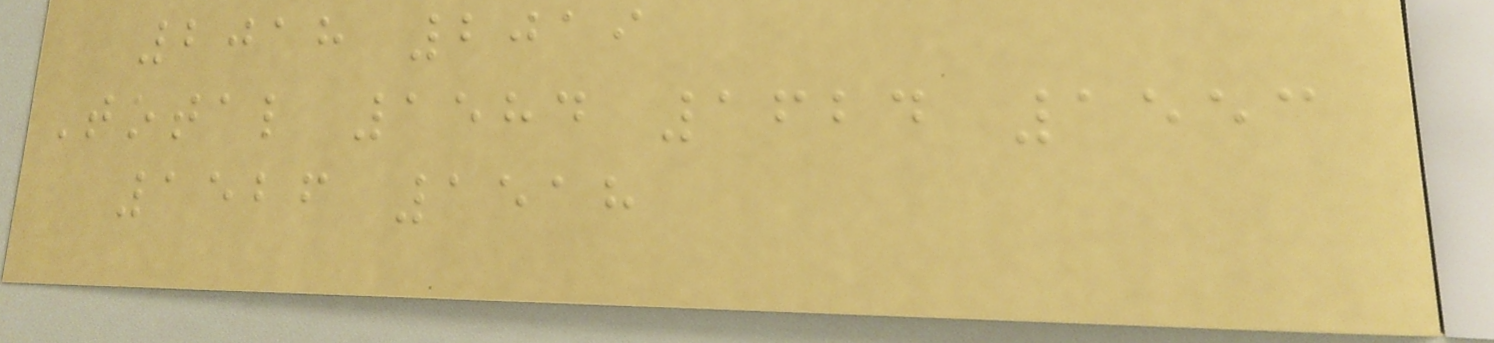2018 2019
Total 1584 1624 1553
1526 1518
